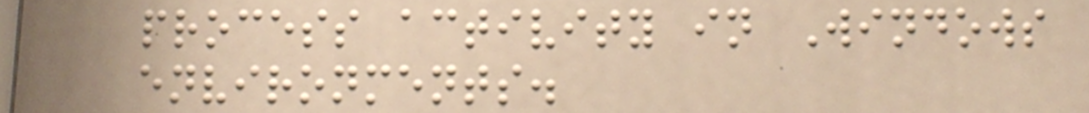process activity in Windows
environments.
